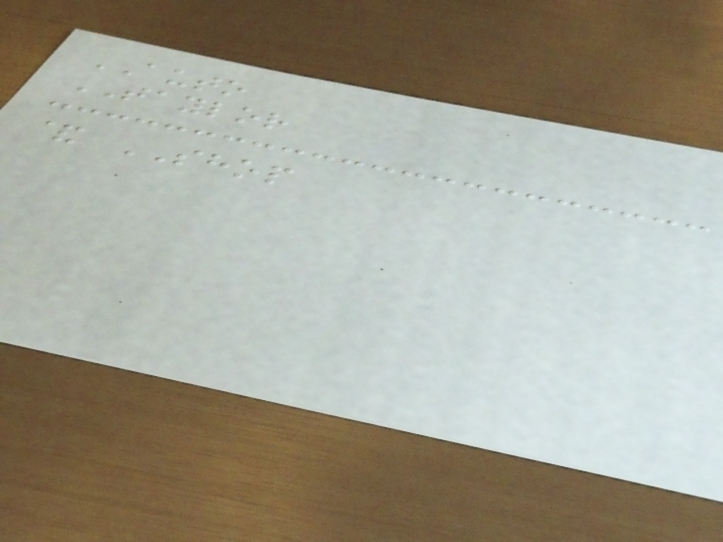AUTO
TAYLOR
& SHOP
